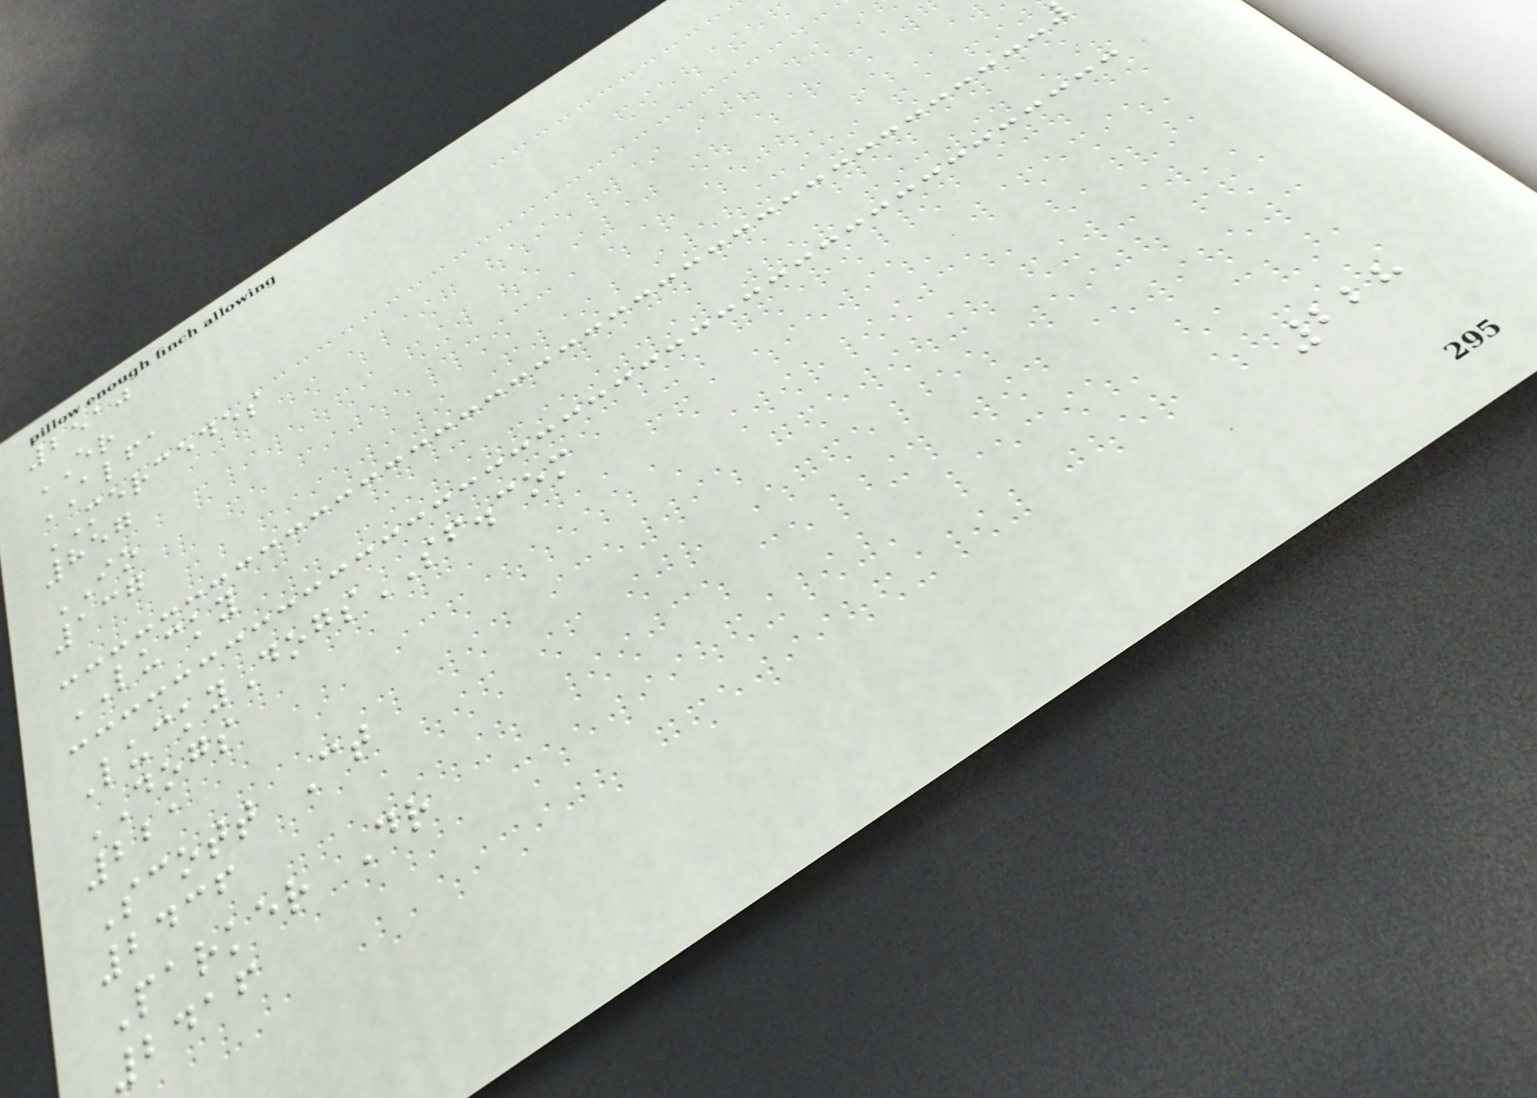2510
ER
ALFA
MERCEDES
857
IO
137
LUCKY
LuckyDogsSF.com
DOGS
221
Scott Ct
2436
Parker Dr
2416
228
